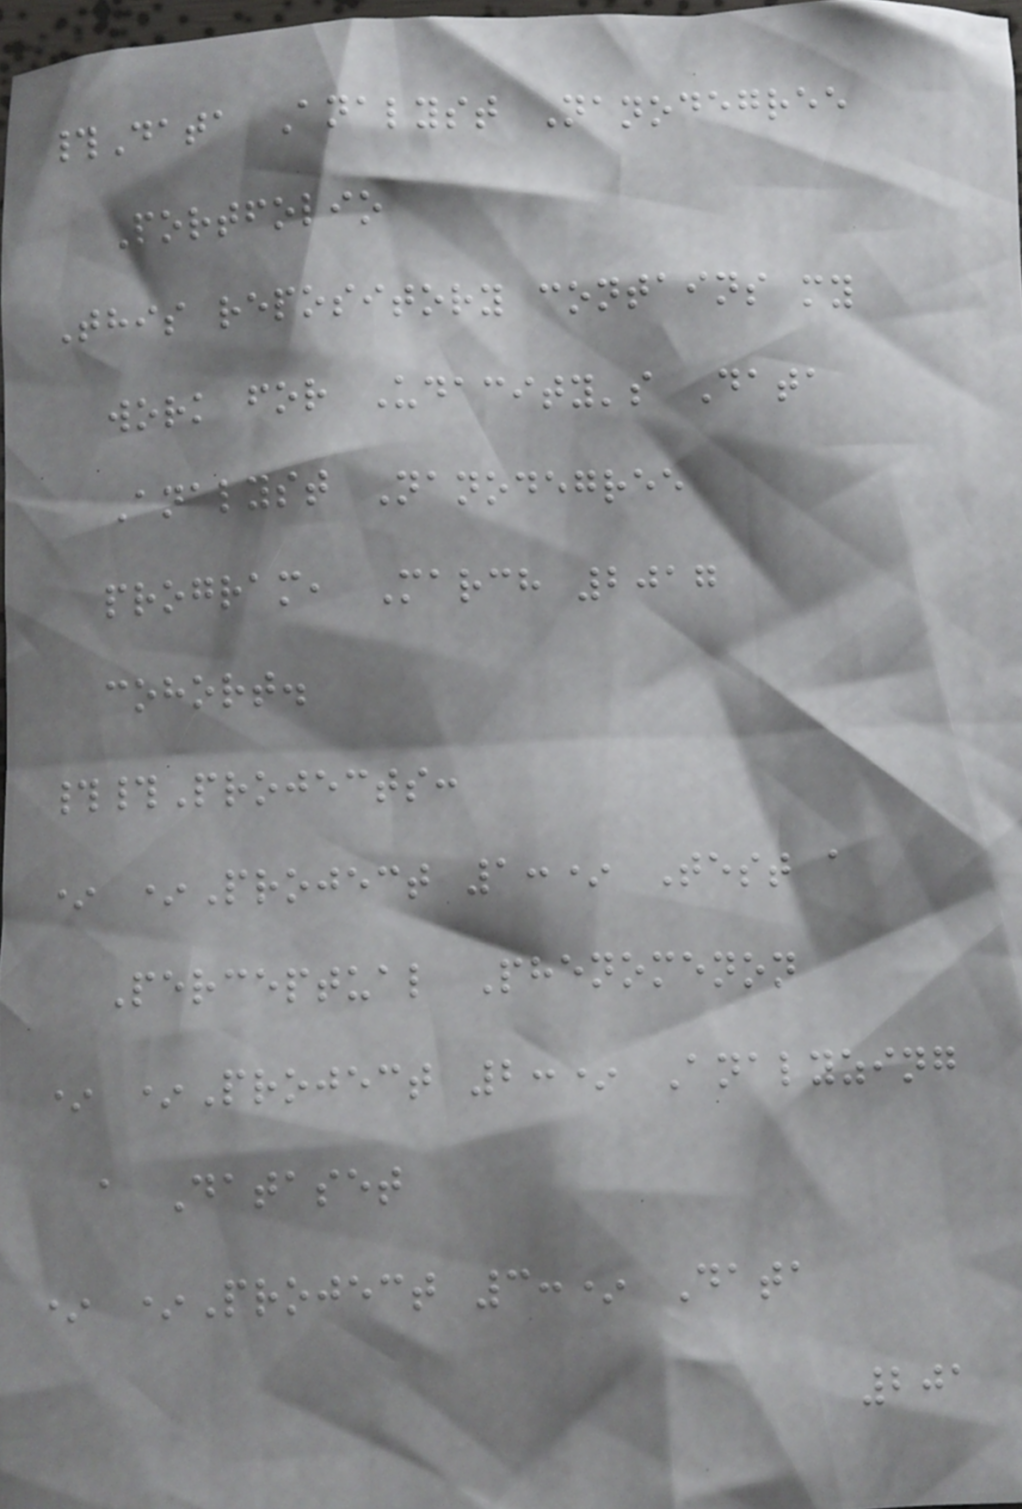#Data Analyst Nanodegree
Portfolio
This repository contains my
work for Udacity's Data
Analyst Nanodegree
program, March 2017
cohort.
##Projects:
* *Project 1:* Test a
Perceptual Phenomenon
* *Project 2:* Analyzing
a Dataset
* *Project 3:* Data
201
